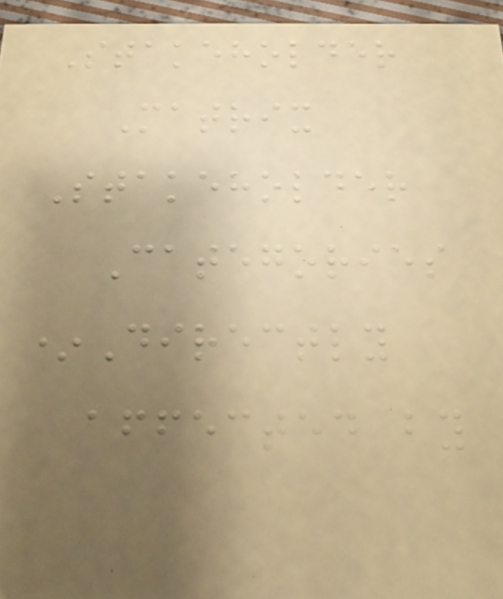Stakeholder
Matrix
Stakeholder
Categories
*Directly
affected by
